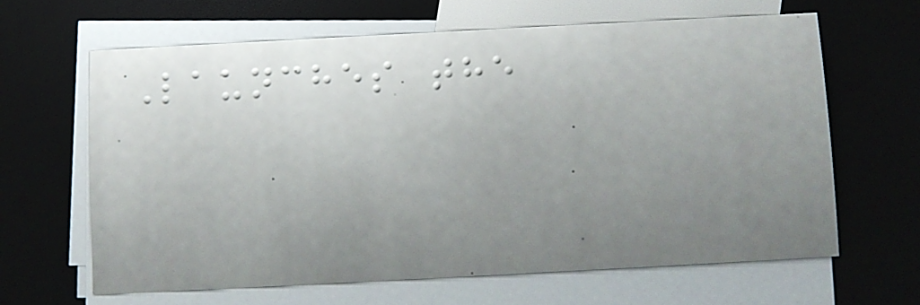Launches the
